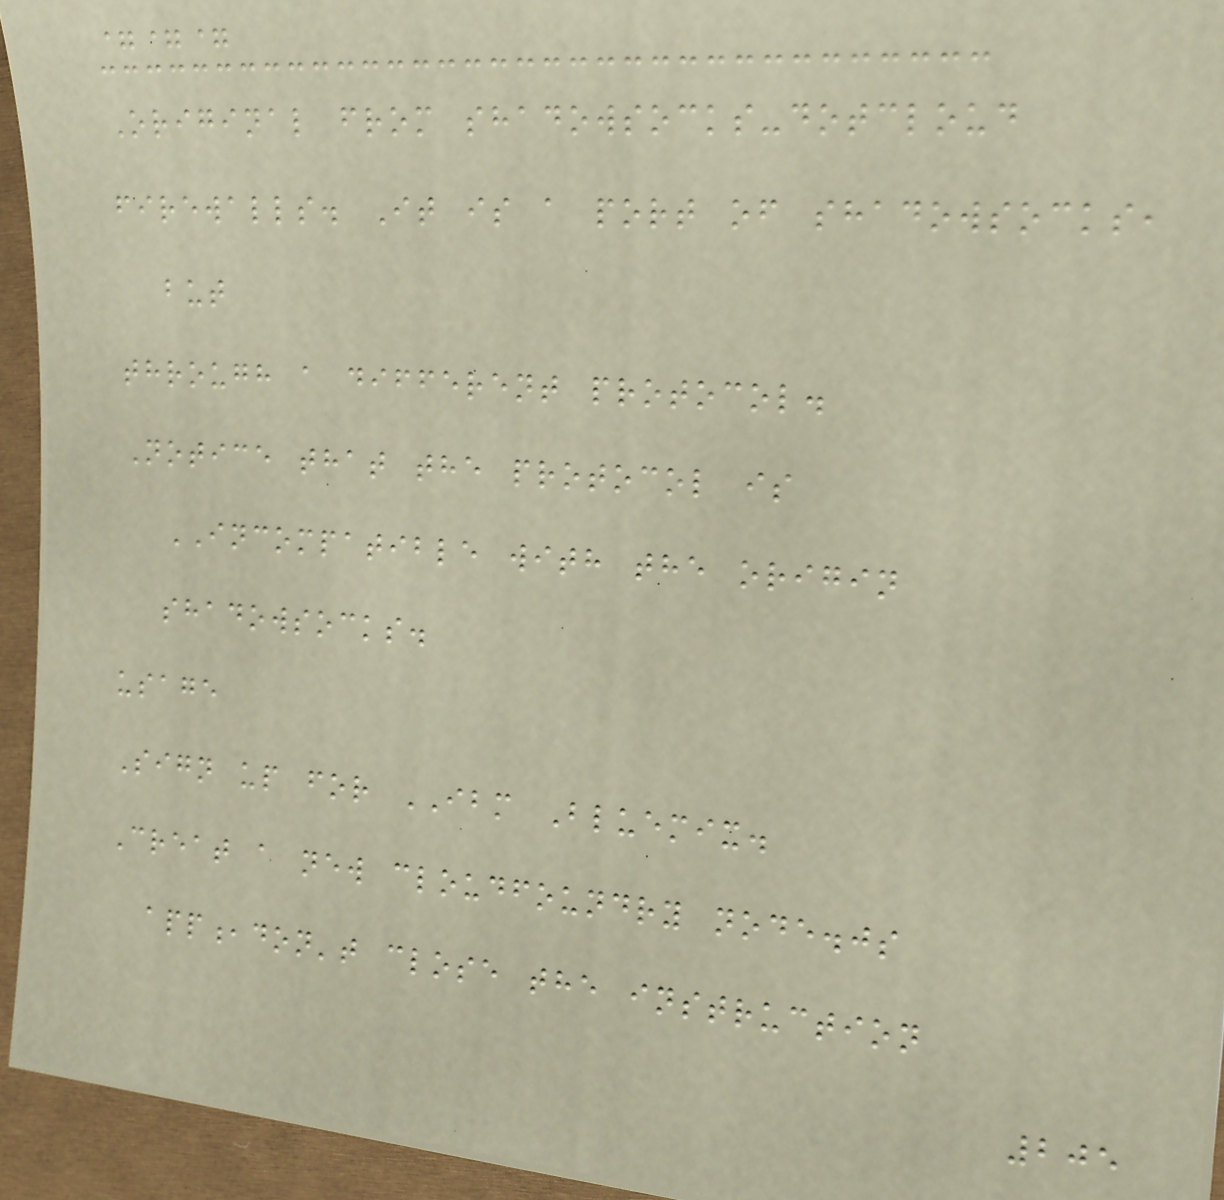===
Original from shadowsocks-dotcloud
firewalls. It is a port of shadowsocks,
but
through a different protocol.
Notice that the protocol is
INCOMPATIBLE with the origin
shadowsocks.
usage
Sign up for IBM Bluemix.
Creat a new cloudfoundry node.js
app,don't close the instruction
205
